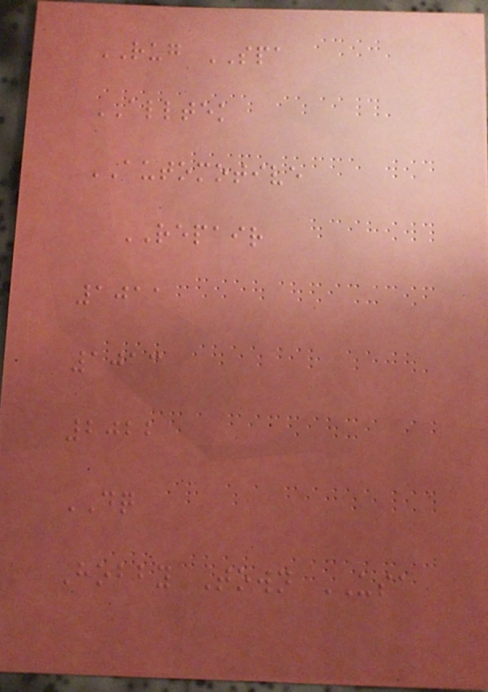RUG SPA
ALLTEK
AUTOMOTIVE
REPAIR
1011
1013
2022
DQ
Hobby Town USA
